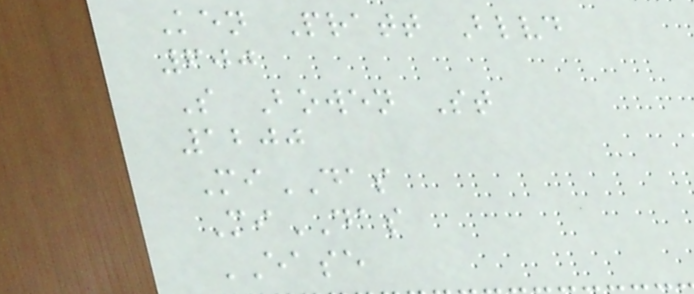Ken Pratt Blvd
600
S Bowen St
1200
MiDAS
MiDAS
EASE
